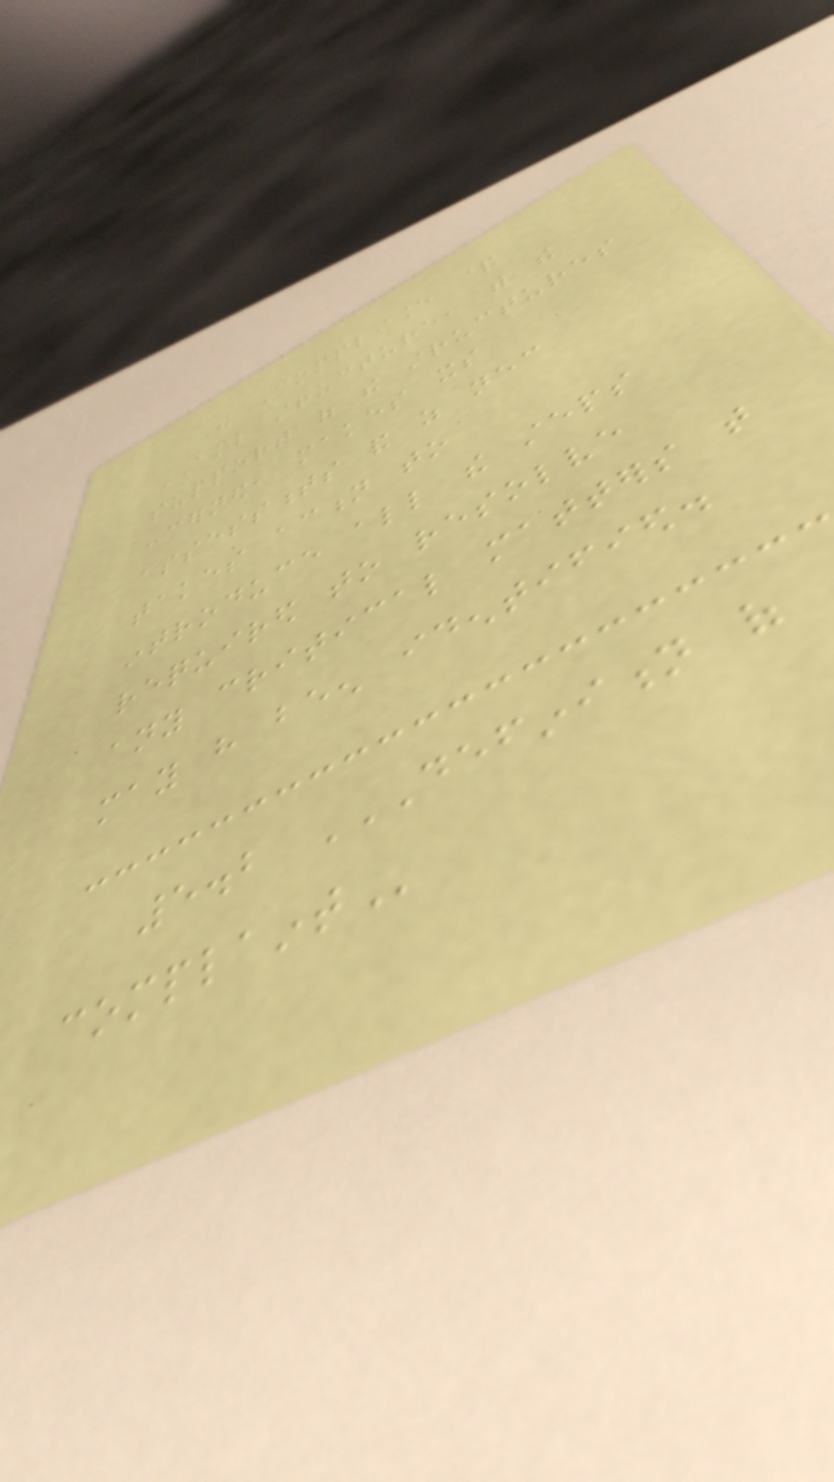The Compliance &
AML structure, with the
support of the structures
concerned, makes its
assessments and as necessary
takes action to
introduce all the steps
required to resolve
any critical matters that
may have been identified.
5.2 DEFINITION OF
COMPLAINT
